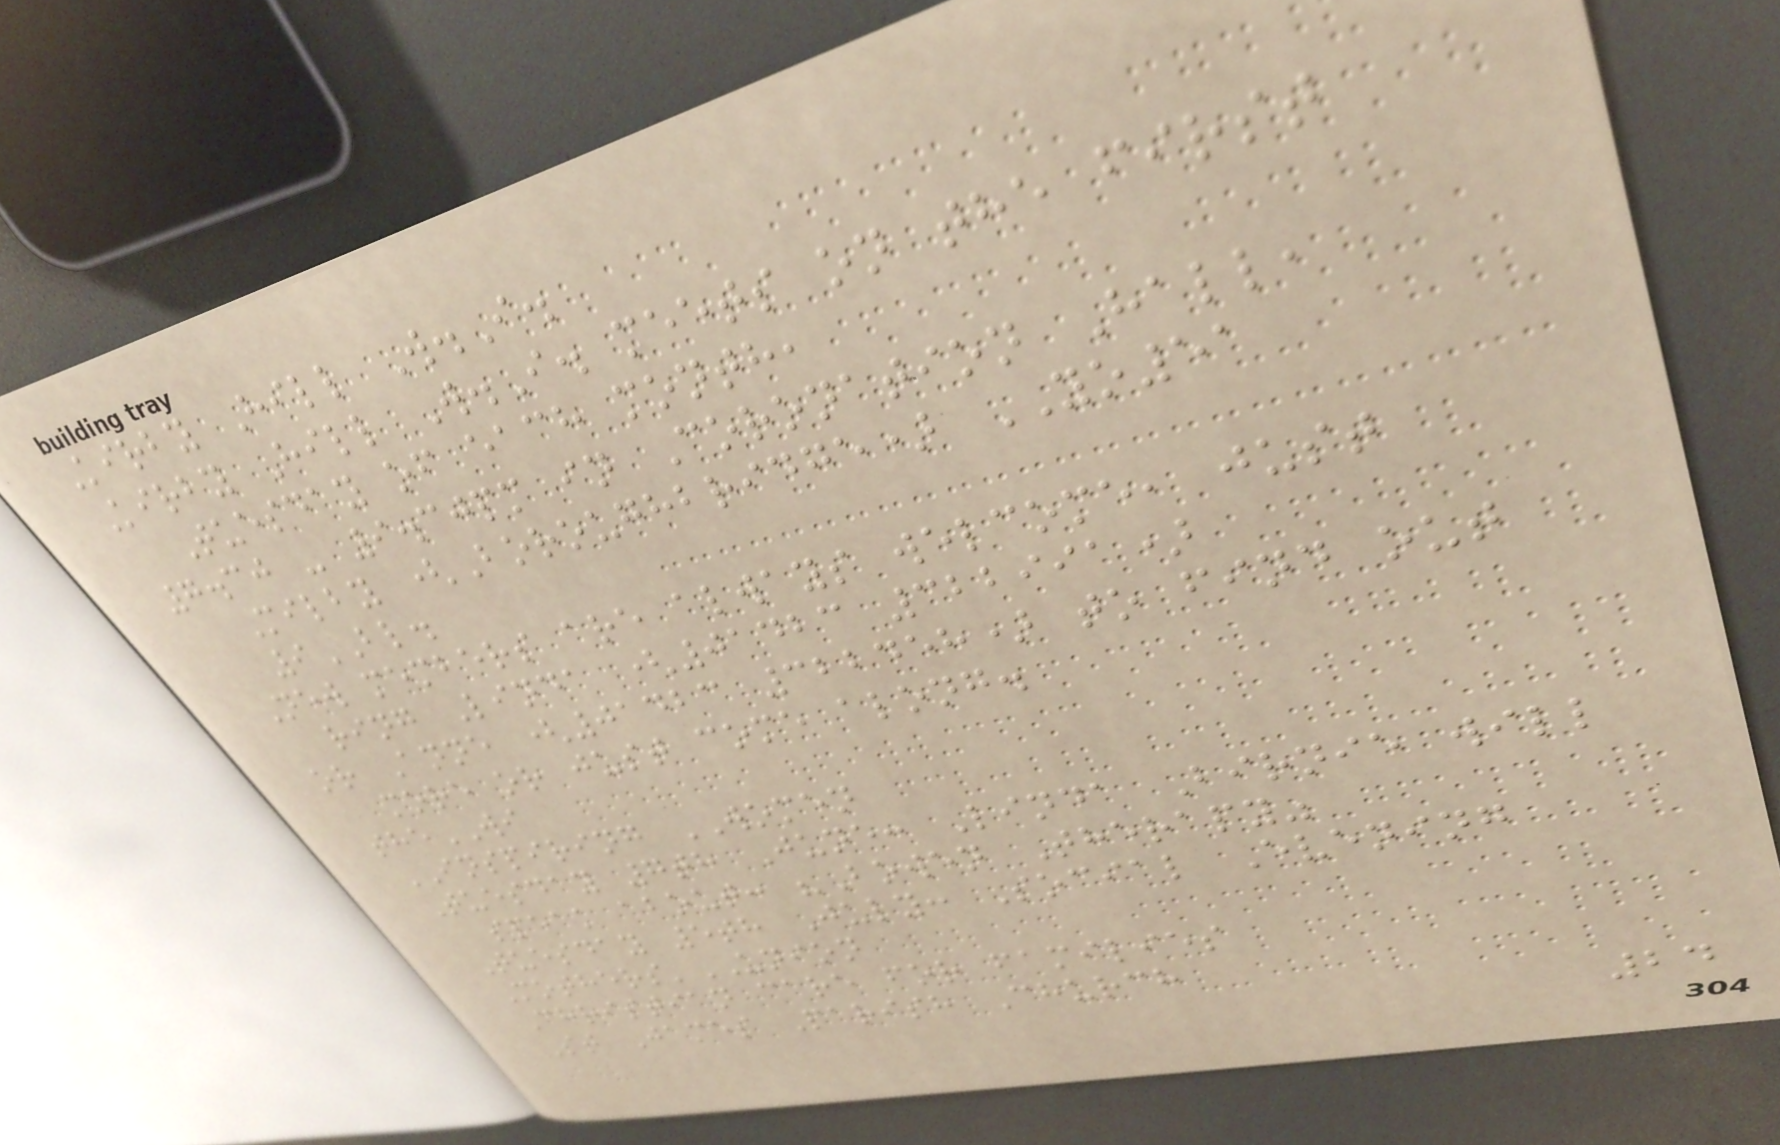Kirby Hill W.I.
Kirby Hill W.I. meets on the first
Tuesday of each month,
7.30 - 9.30pm in Coronation Hall,
Milby (Boroughbridge) YO51
9BL.
New members are always welcome, just
ring Linda (01423 322991)
or Anne (01423 322458) to find out
more or just come along.
theWI
INSPIRING WOMEN
Tuesday 7th June: Linda Birnie will
speak about: "Bowen Therapy"
Tuesday 5th July: Social Evening
Mothers'UNION
Christian care for families
St James Parish Church
24
